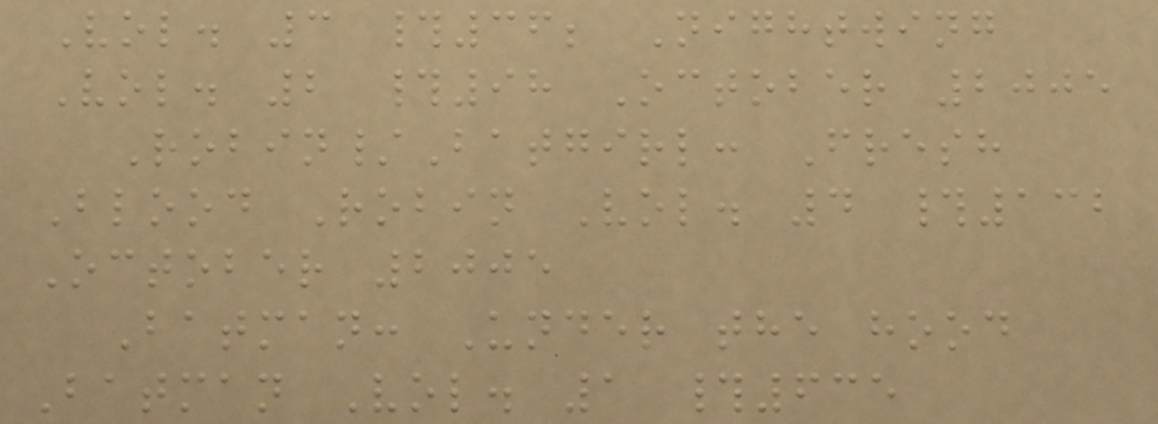Vol. 3 #36; Nightwing
Vol. 2 #98 October 2005
Robin/Batgirl: Fresh
Blood Robin Vol. 4 #132
October 2005
Batman: Under the hood
Batman Vol. 1 #635
